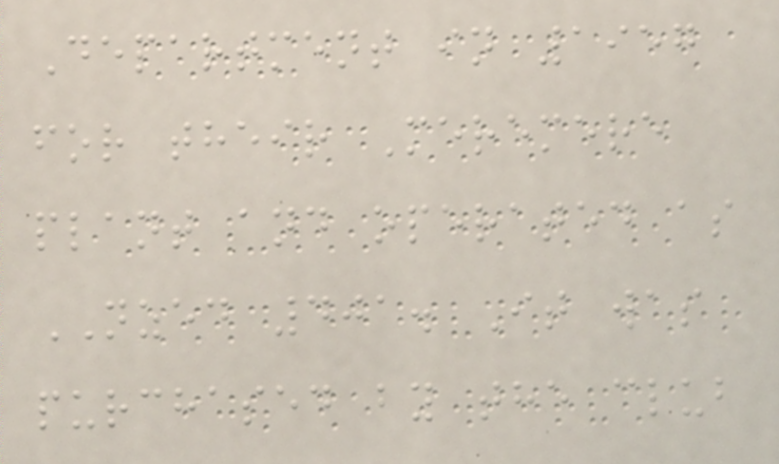Department in 1957
for their Meremere
plant and operated as
NZED 401. It was
purchased by the club
